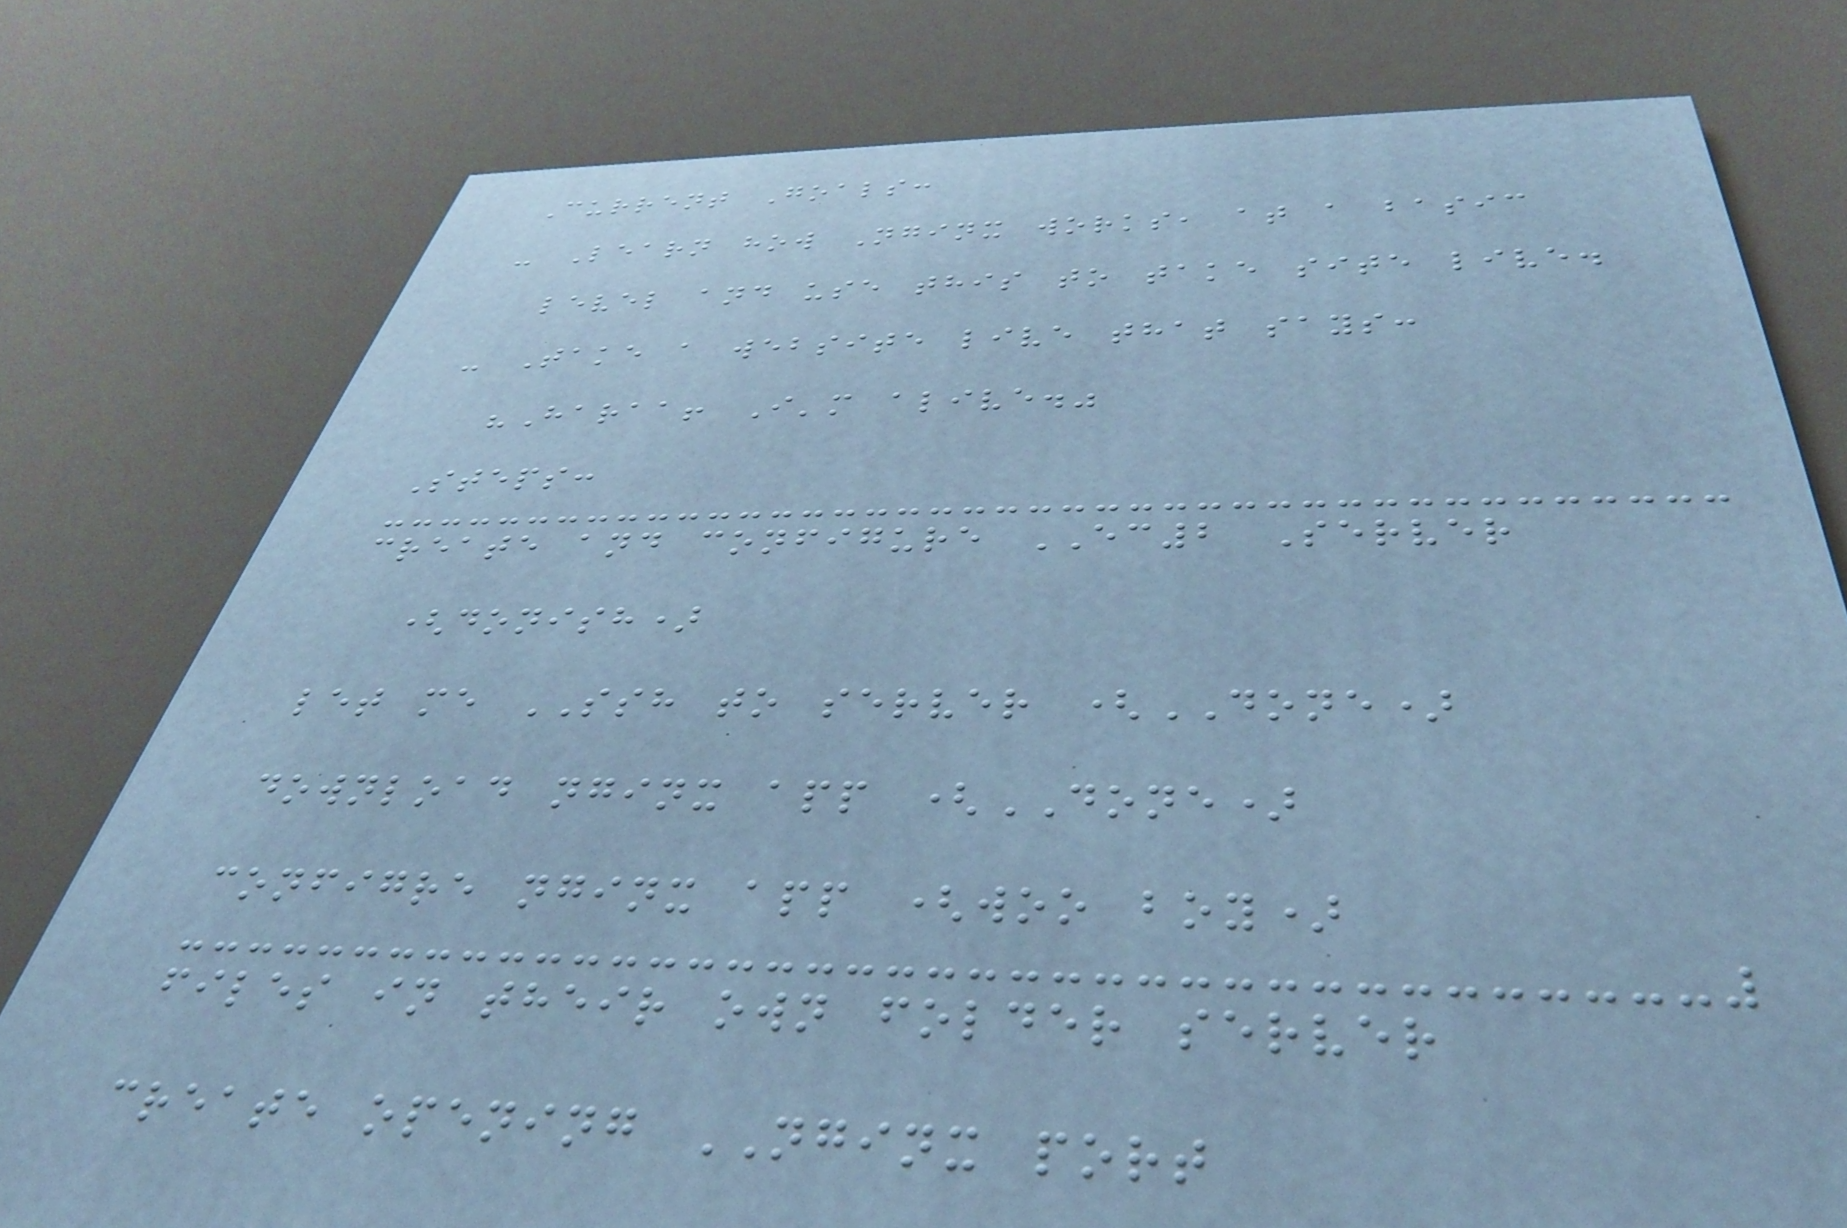Current Goals:
- Learn how Nginx works, at a basic
level and use this to take site live.
- Take a website live that says:
"Haraa! I'm alive."
Steps:
create and configure EC2 Server
(donish)
let me SSH to server (DONE)
download nginx app (DONE)
configre nginx app (woo boy)
files in their own folder server
create opening NGINX port
